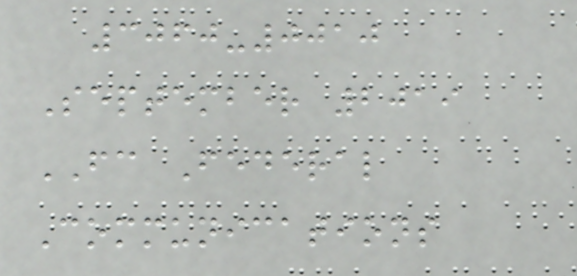3060-0010
September 2019
FC Federal
Communications
